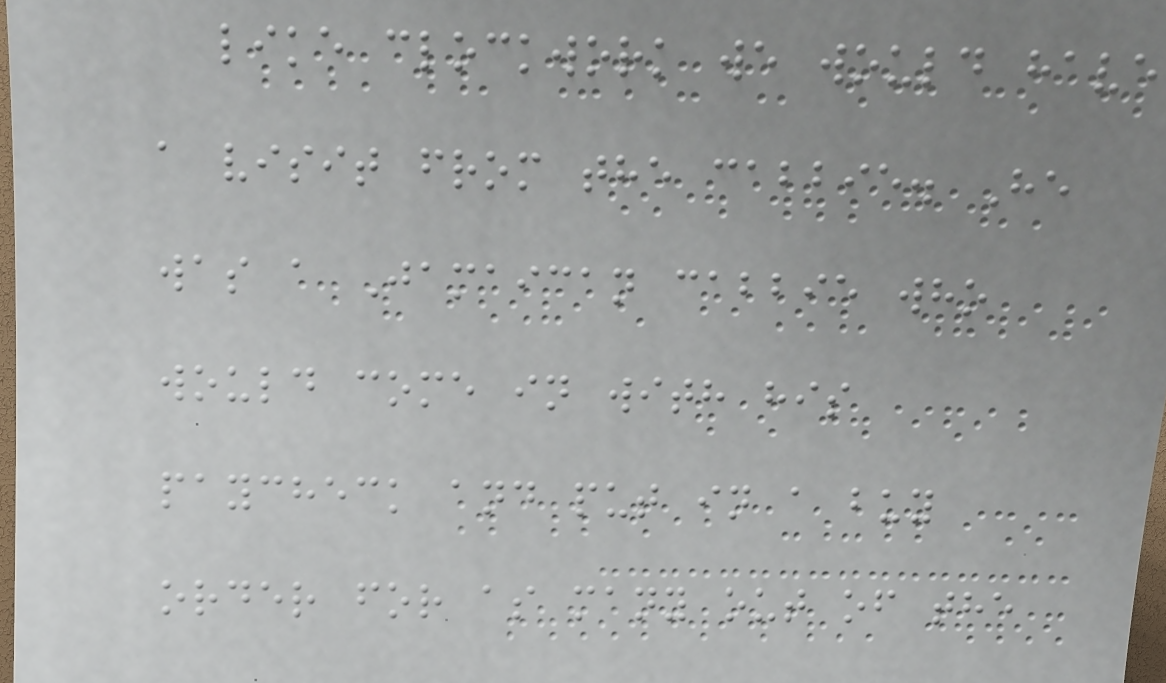like clockwork we would have
a visit from the cabbie. He
was a Jamaican cabbie who
would come in with his
paycheck and put in a buy
order for as many out of the
